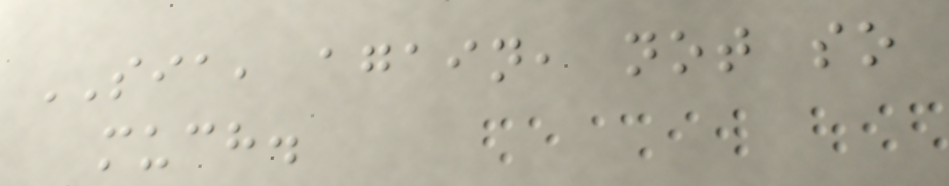SIA, again, not so
much.
